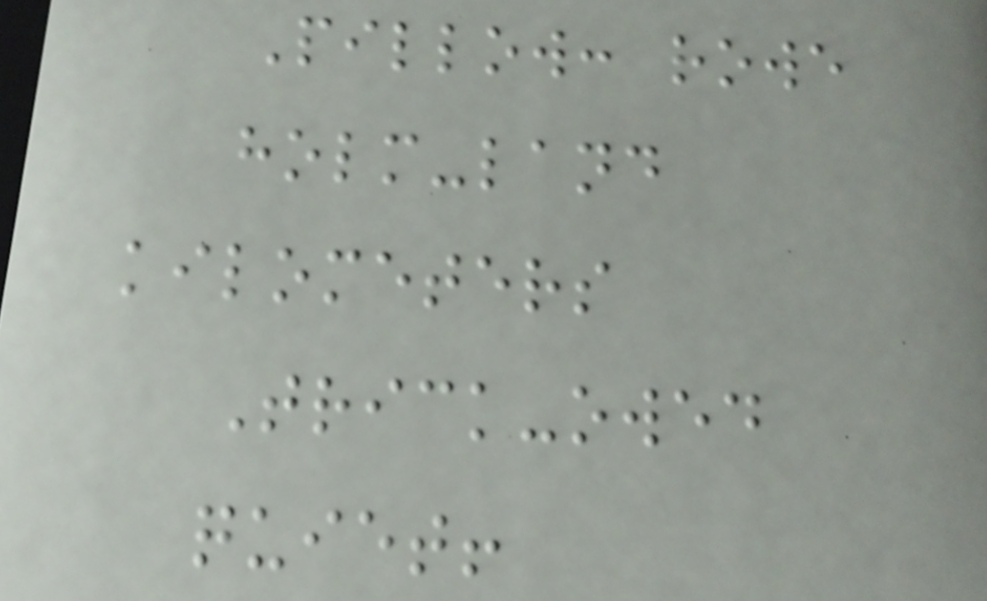Pillow: rowe
holm-land
kilometers
Trick-owed
quiet!
